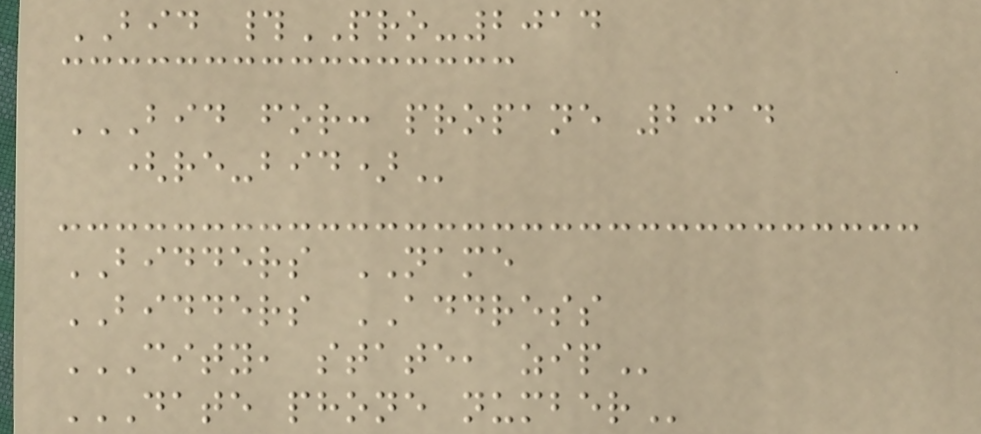BID #PRO-2014
BID FOR: PROPANE 2014
(RE-BID)
BIDDERS NAME
BIDDERS ADDRESS
CITY, STATE, ZIP
DATE PHONE NUMBER
